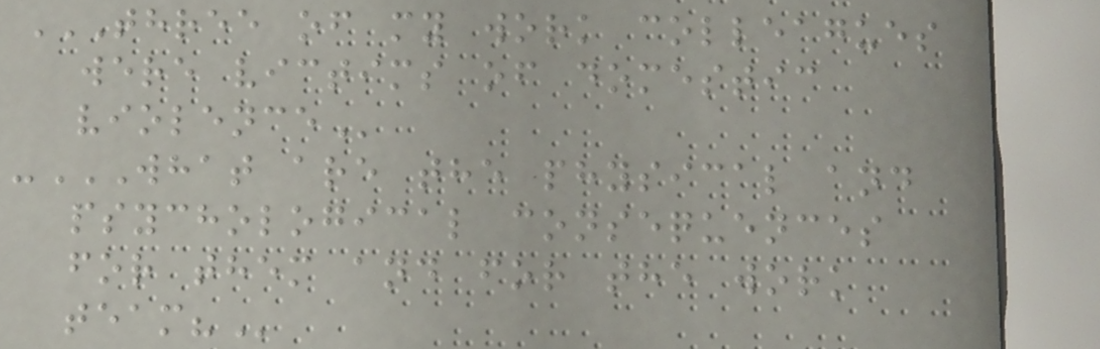THREE OF MY WORK COLLEAGUES
WERE VICTIMS OF DOMESTIC
VIOLENCE
-WHAT ARE THE PHYSICAL AND
PSYCHOLOGICAL CONSEQUENCES
FOR THEM AND FOR THE WORK
TEAM?
